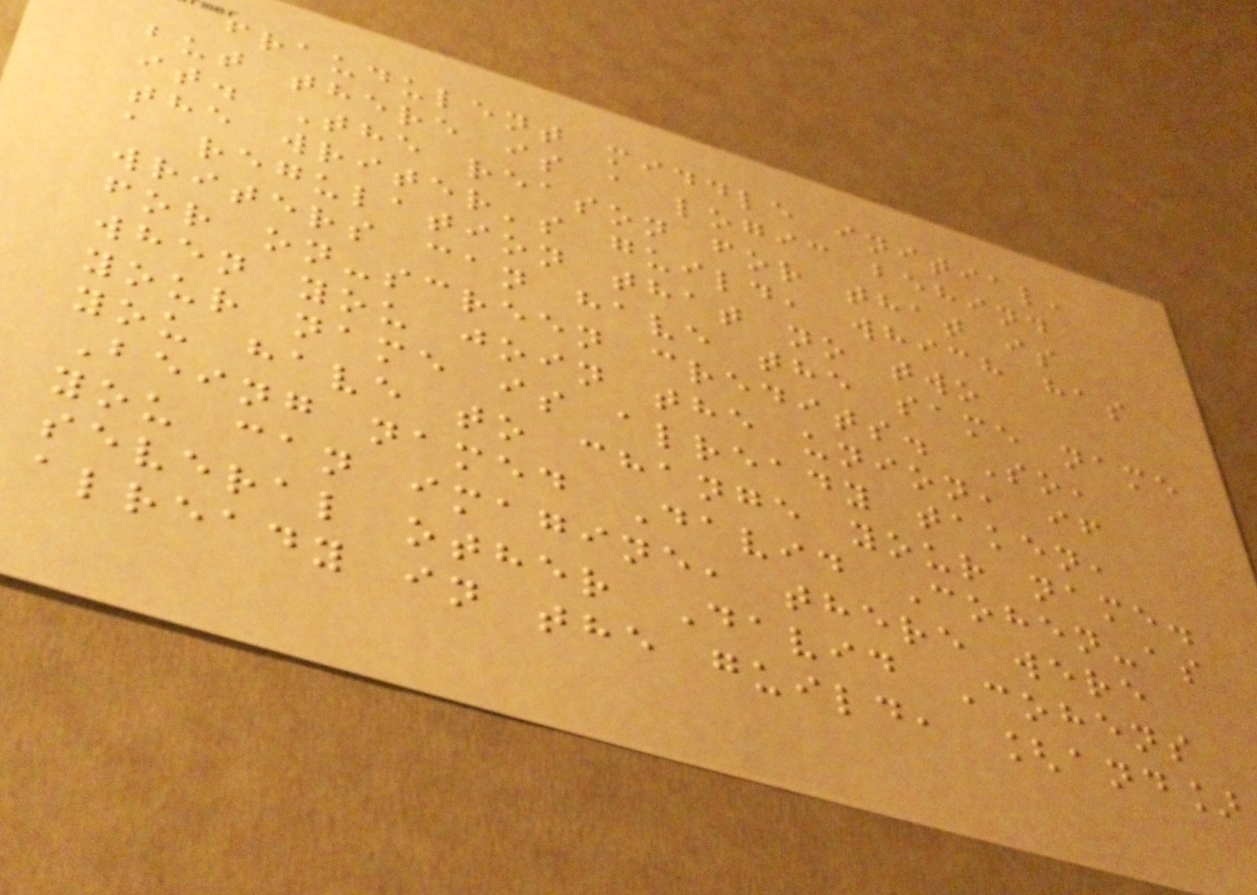fraudulent middle initial,
but there is a logic behind
it. The reason for that is
the writer's guild, which has
a regulation that no two
writers can have the same name
for on-screen credits. So,
when you join the union, if
your name is already taken,
you have to change your name.
Being named David Cohen-as
you can imagine, there were
several other David Cohens
already in the guild, [and]
